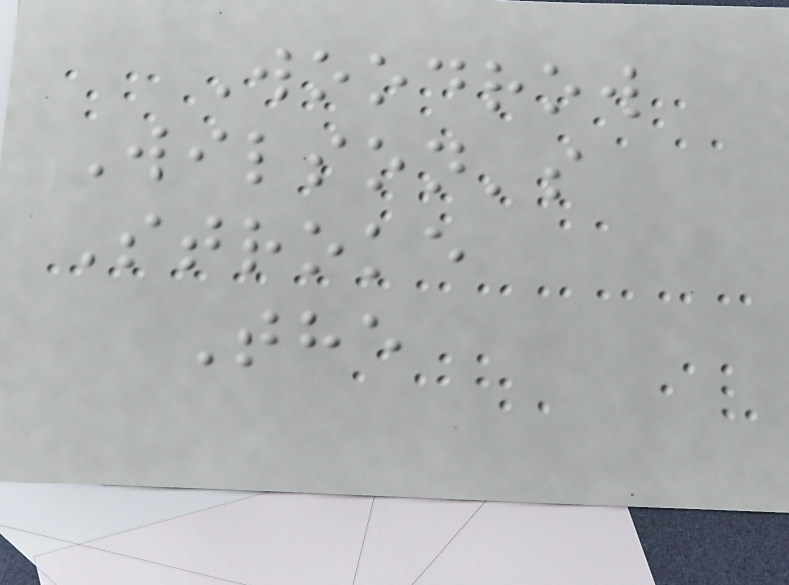Woodrow
Wilson's
Stroke
The
